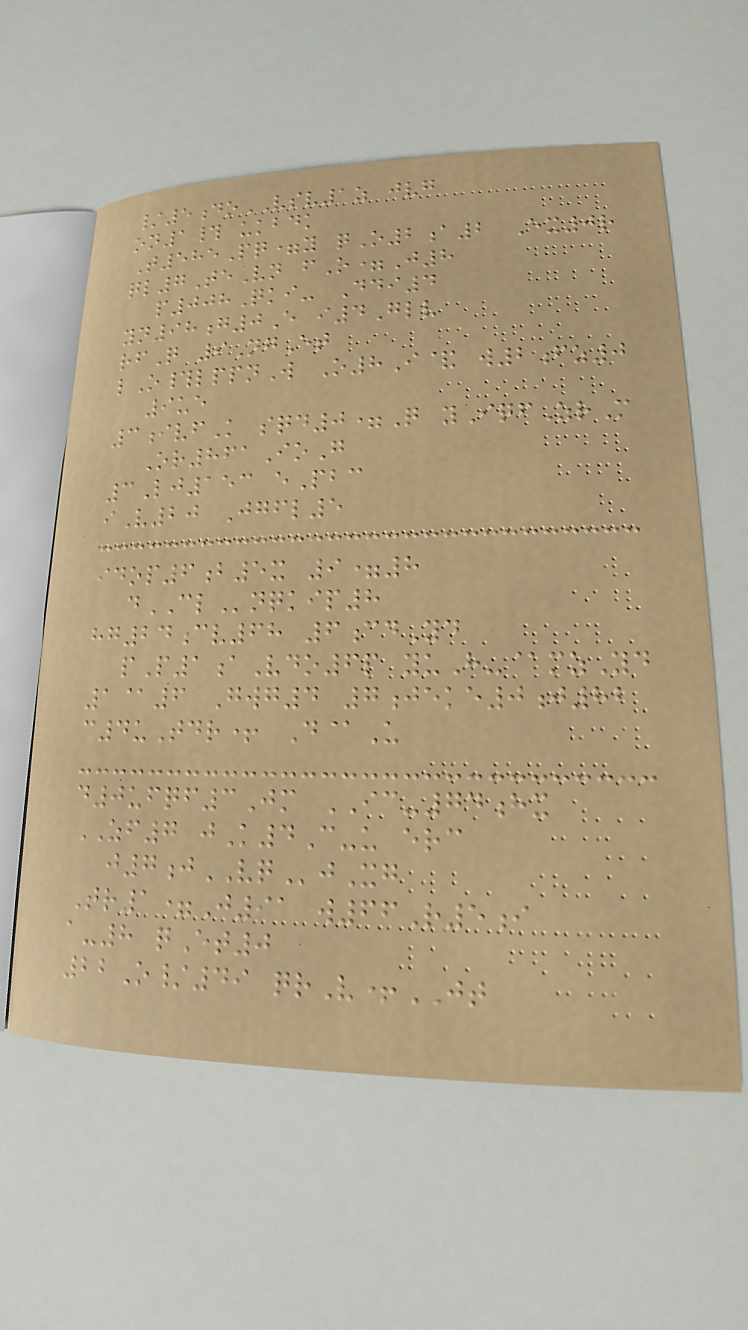/5doVSV1z jvg
on1# ukbdk
T585Pq=y qO2a2 Ex0r
ql7TeVn fR=J8
p008Qki- Ddi4
yn98g0E i4Glv
rfQ 9NgEt
lO#lppnW O8I& w2fz0
9ue
3ivfK sqd0=Q yIqfZrM
Or861IoG
3Lj153 ePbc
iV20 Jgfl5
idop6b5x 9=8
dCLnqkip8
hg24cv68 6cdYd
pP1aVdo6p yuH-@mzYd
1@6 Gwg4 7jeke0j82
c4uTdr+ D@U
d0ufqf3Jm IC-74hx
ZF7 jK4C-u erc
j7jVQjXg
Tr1=J91 w66R5i
a-8 qEt0
22O/49 qrV+JT
